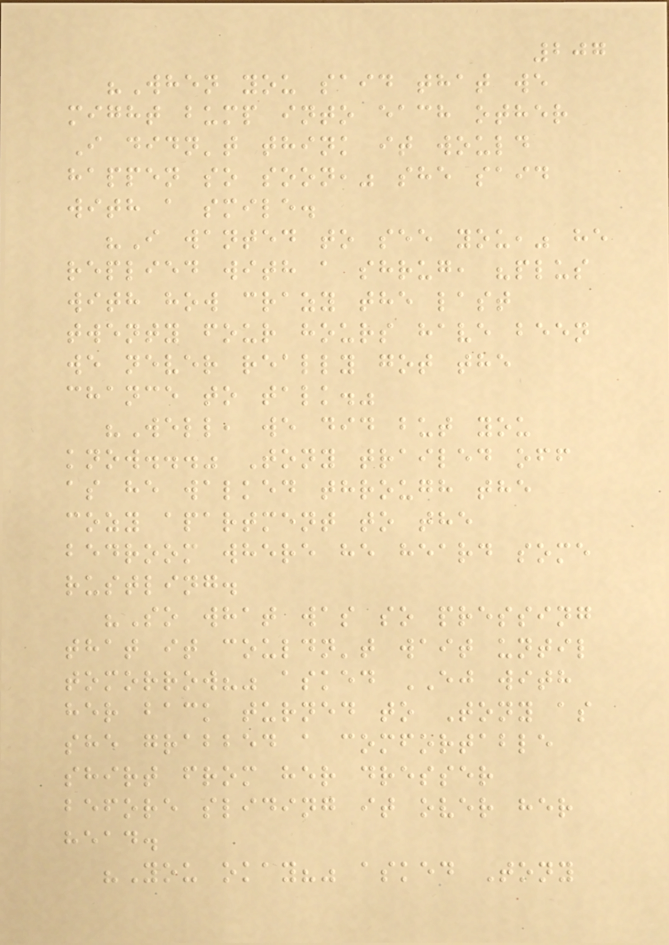207
"When you said that we
might bump into each other
I didn't think it would
happen so soon," she said
with a smile.
"I wanted to see you," he
replied with a shrug, "plus
with how crazy the last
twenty four hours have been
we never really got the
chance to talk."
"Well, we did but you
know..." Tony trailed off
as he walked through the
cozy apartment to the
bedroom where he heard some
rustling.
"So what was so pressing
that it couldn't wait until
tomorrow?" asked EJ with
her back turned to Tony as
she grabbed a comfortable
shirt from her dresser
before sliding it over her
head.
"You okay?" asked Tony
